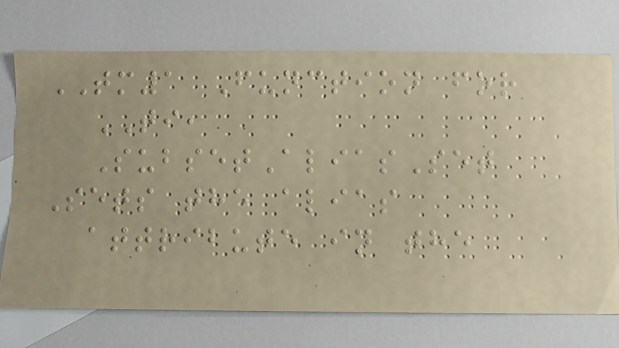TM1 Function for
TI,
SubsetAliasSet
Sets the alias
attribute in the
